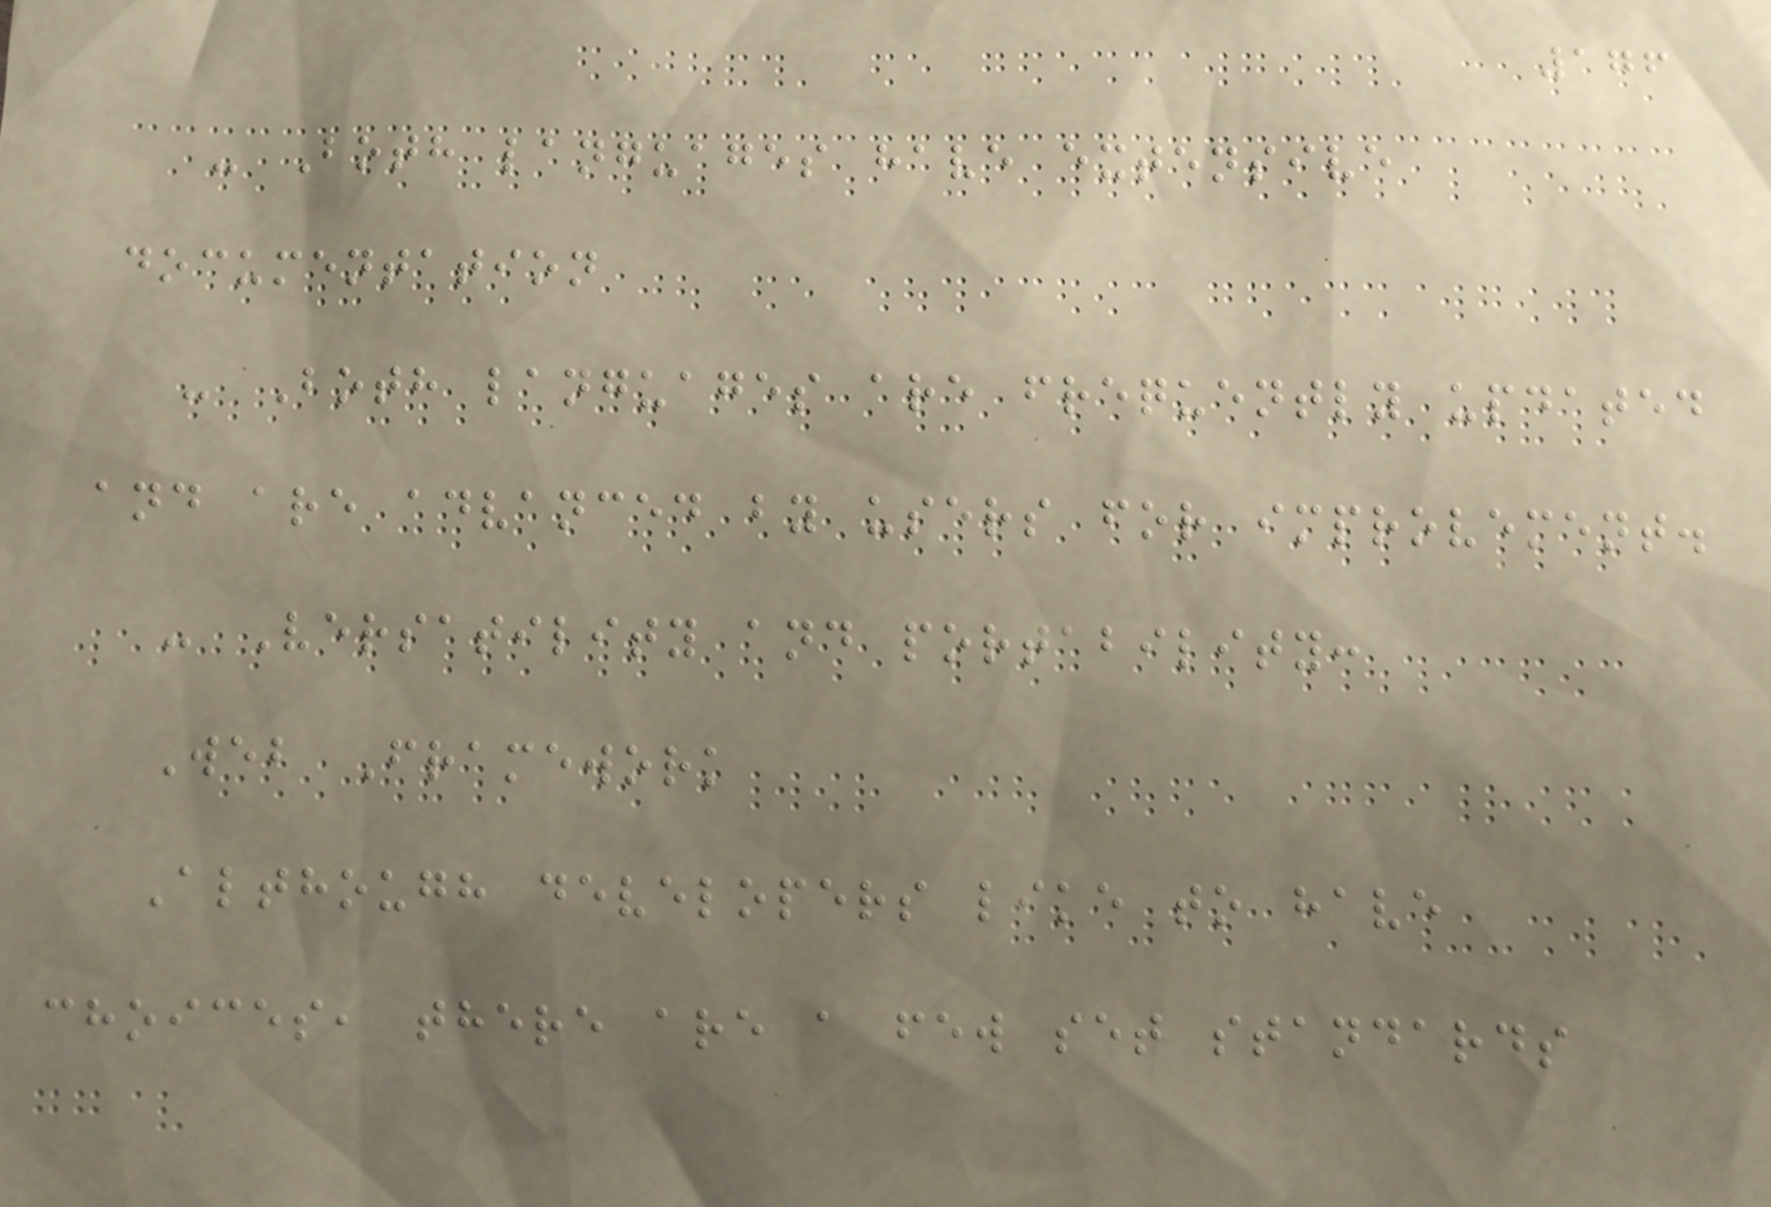176
- Both languages have extensive
documentation
- Both languages are frequently updated
and are advanced by users for improvement.
- Versatility and portability:
Web Framework
Although developers like to have
choices, there are a few set standards
